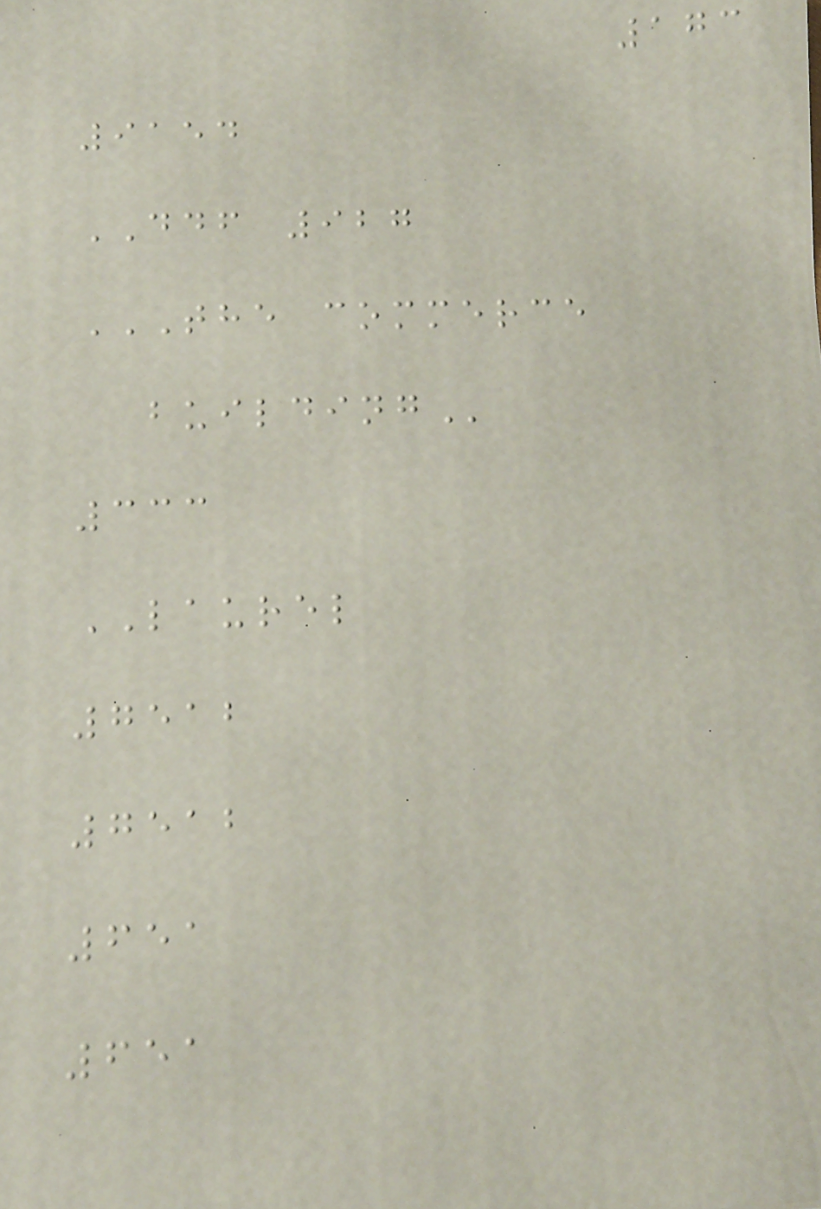173
9154
DDF 927
THE COMMERCE
BUILDING
333
LAUREL
7512
7512
651
651
